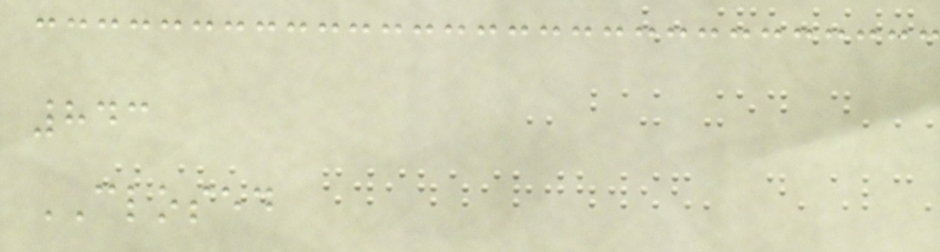843
CLOSED
